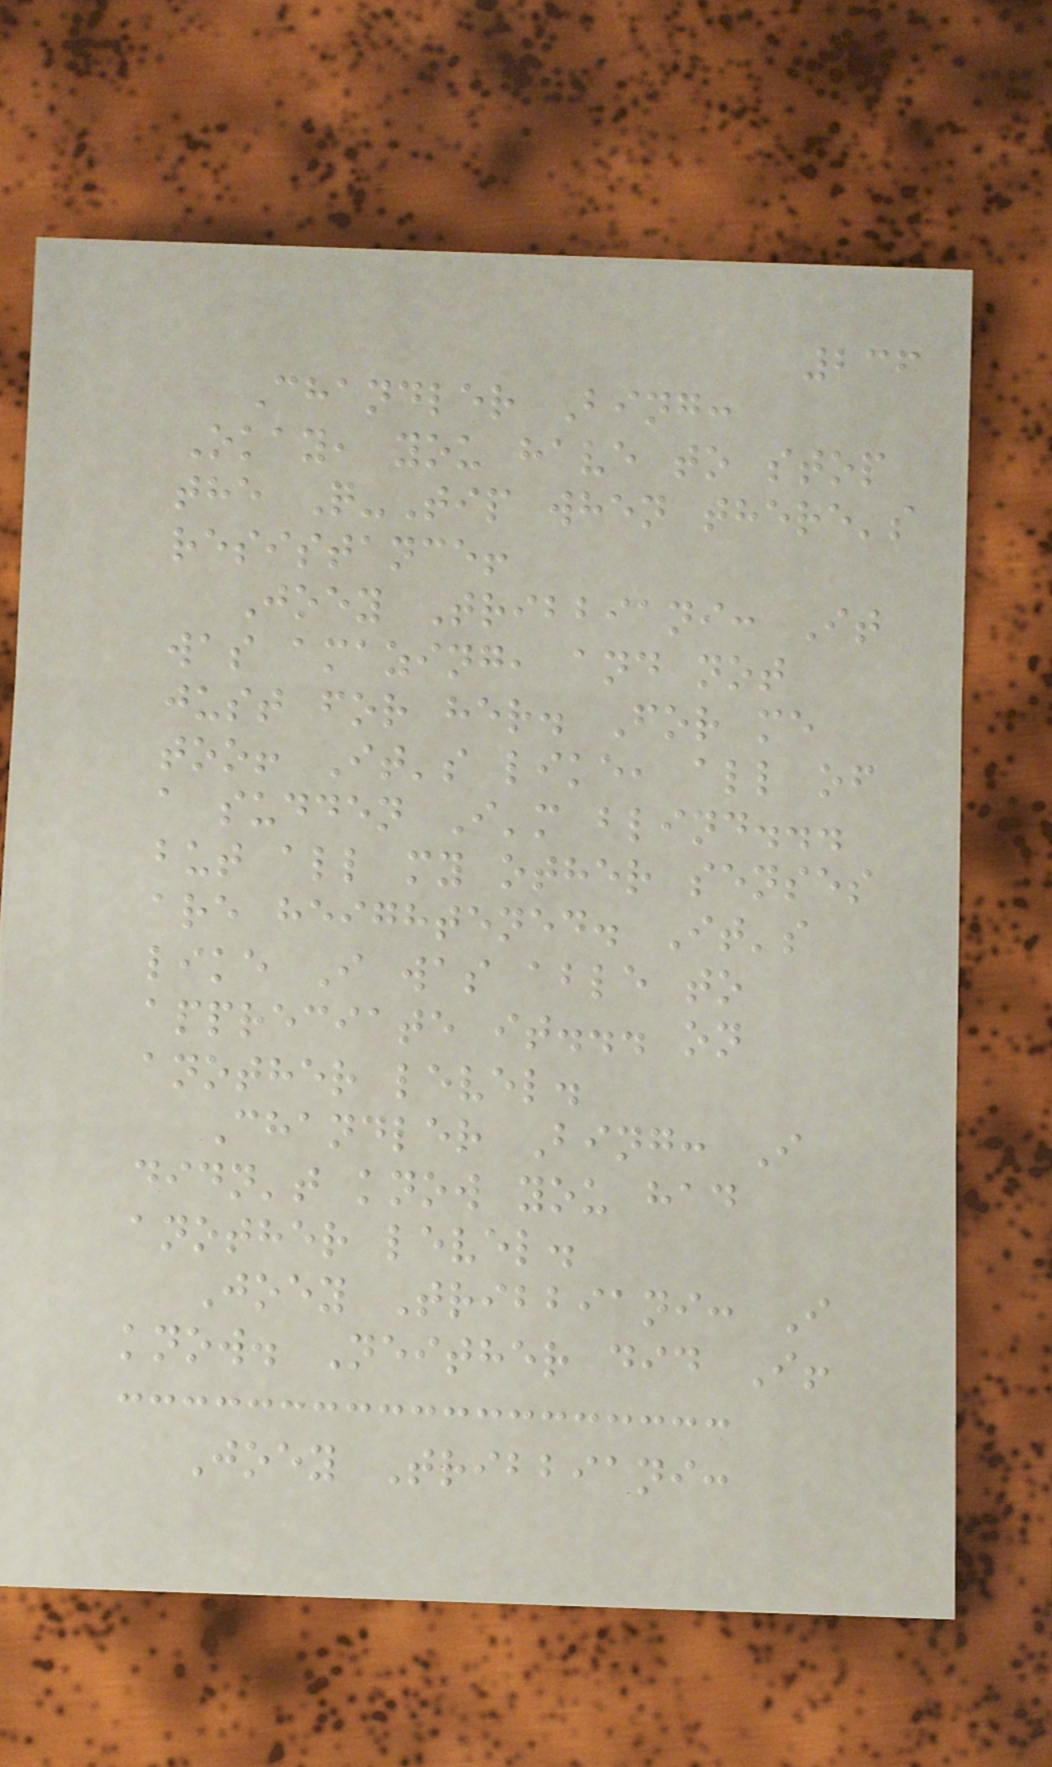236
Chandler Bing:
Okay, you have to stop
the Q-Tip when there's
resistance!
Joey Tribbiani: It
was amazing, and not
just for her. For me
too! It's like, all of
a sudden I'm blind...
but all my other senses
are heightened. It's
like I was able to
appreciate it... on
another level.
Chandler Bing: I
didn't know you had
another level.
Joey Tribbiani: I
know. Neither did I!
Joey Tribbiani:
